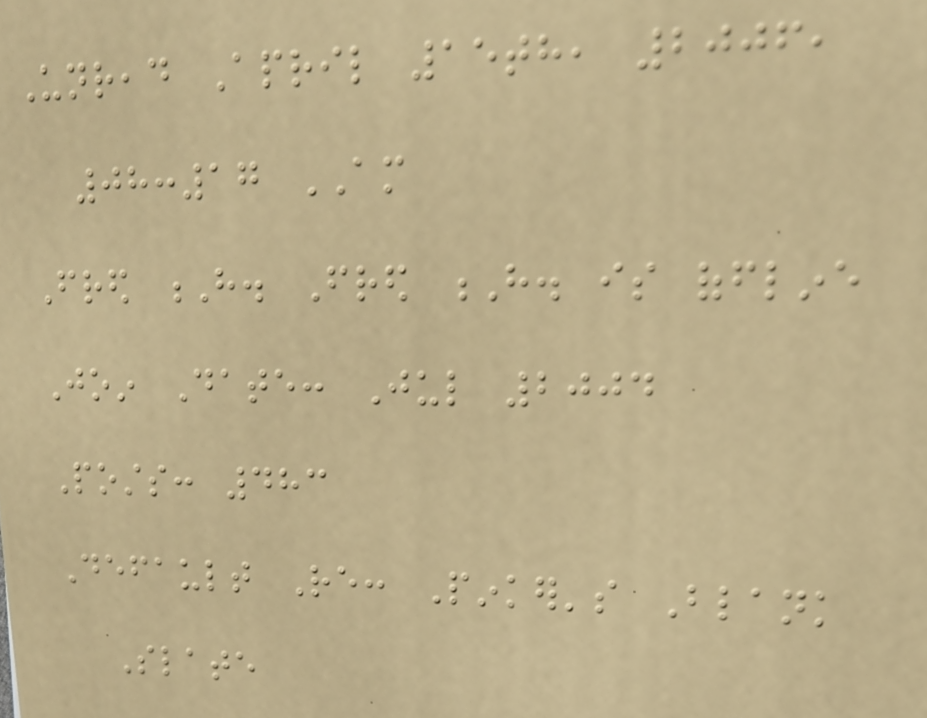Unread April 15th, 2006,
08:17 AM
Fred H. Fred H. is offline
Join Date: Jul 2004
Posts: 483
Default Re: Pinker's Blank
Slate
